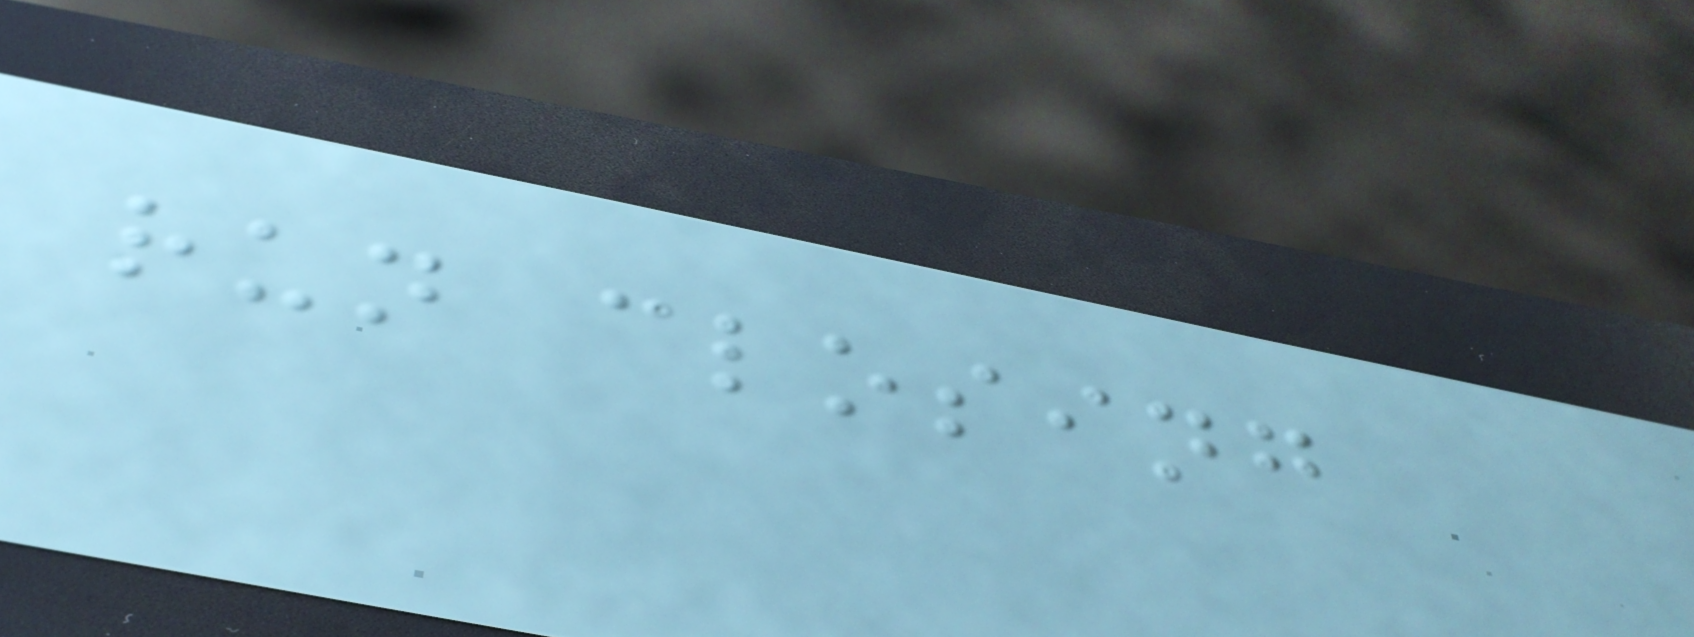run closing
